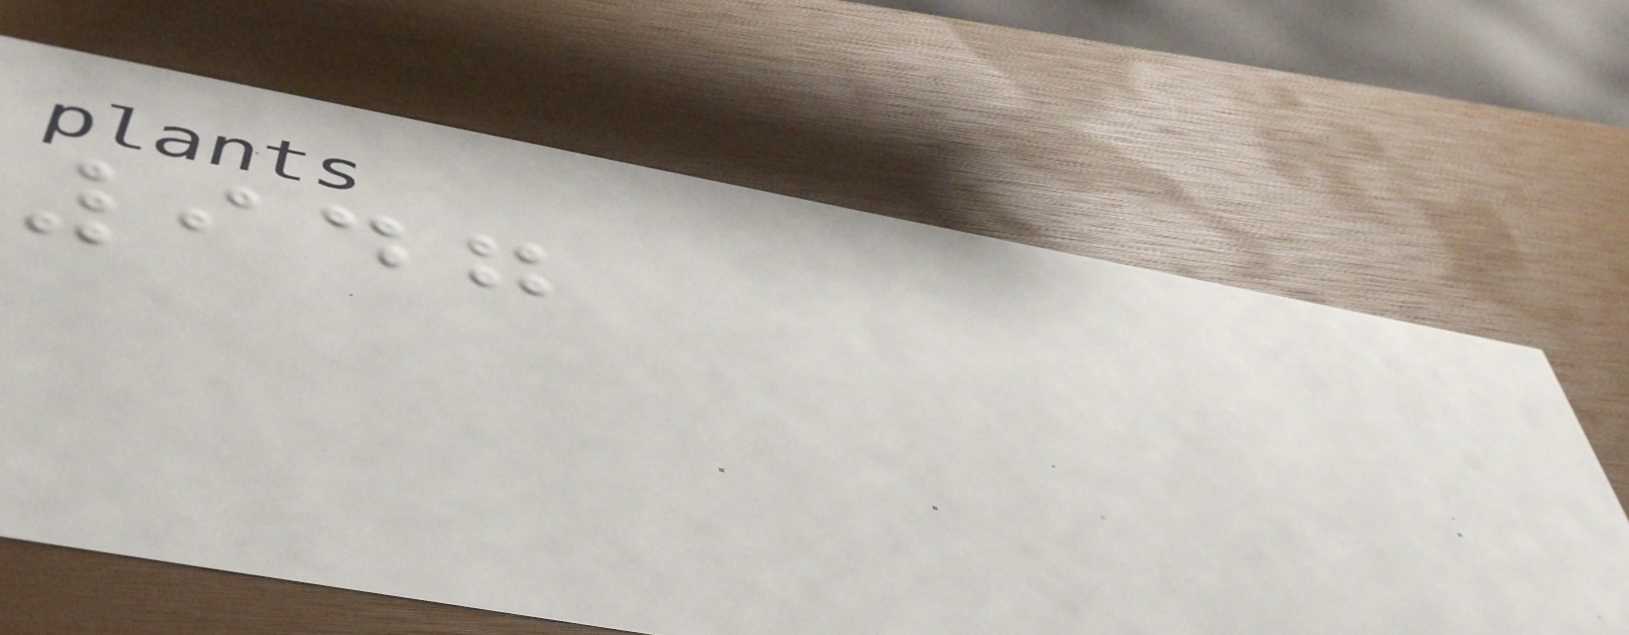947
